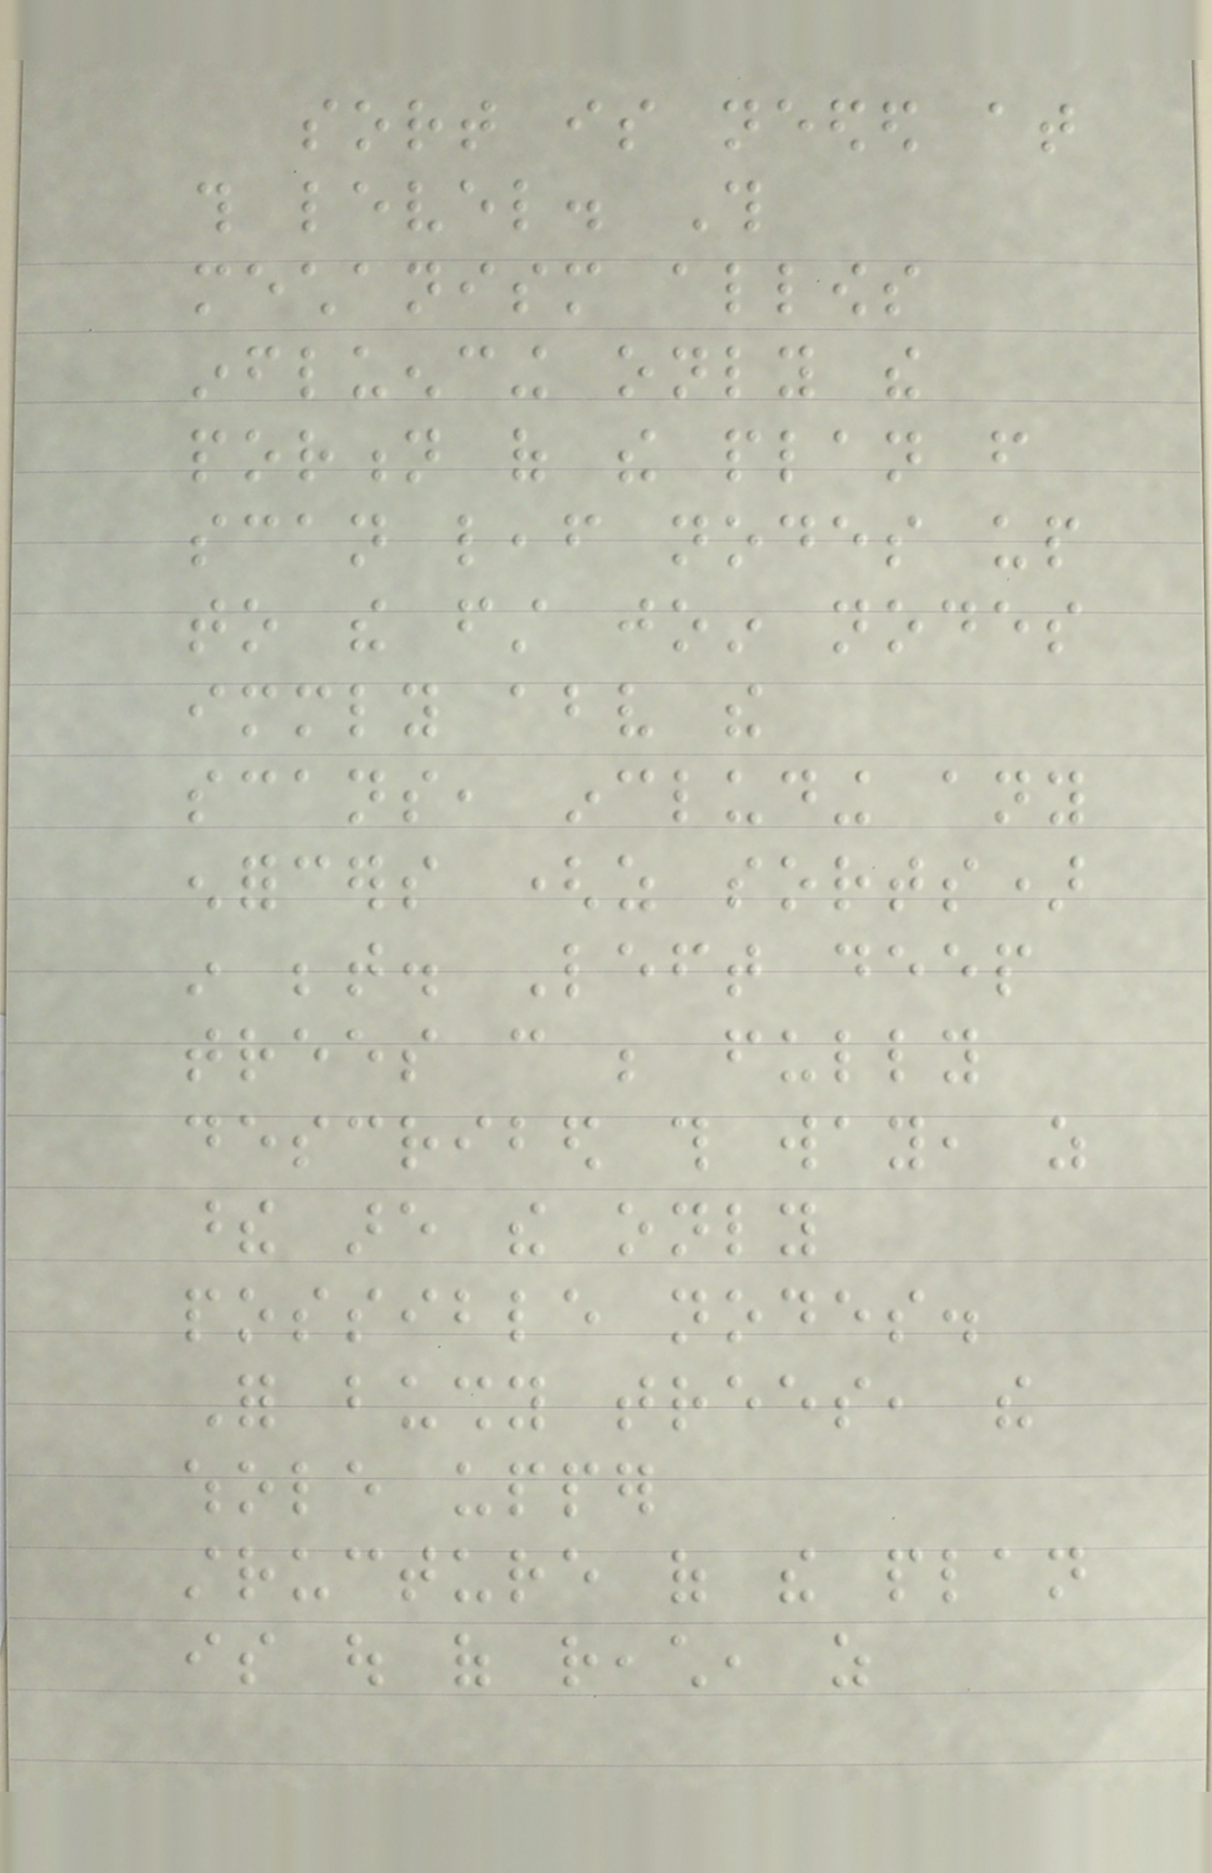sort is needed at
this level. This
mechanism allows
influencing only the
portion of the plan from
scan leaf nodes up
to the first join nodes
immediately above the
scans, including any
enforcers (as sorts)
in between. Left deep
trees can be fully
described this way, as
these are the only
possible nodes.
For bushy trees, the
whole upper
structure of the plan
is out of reach, as
